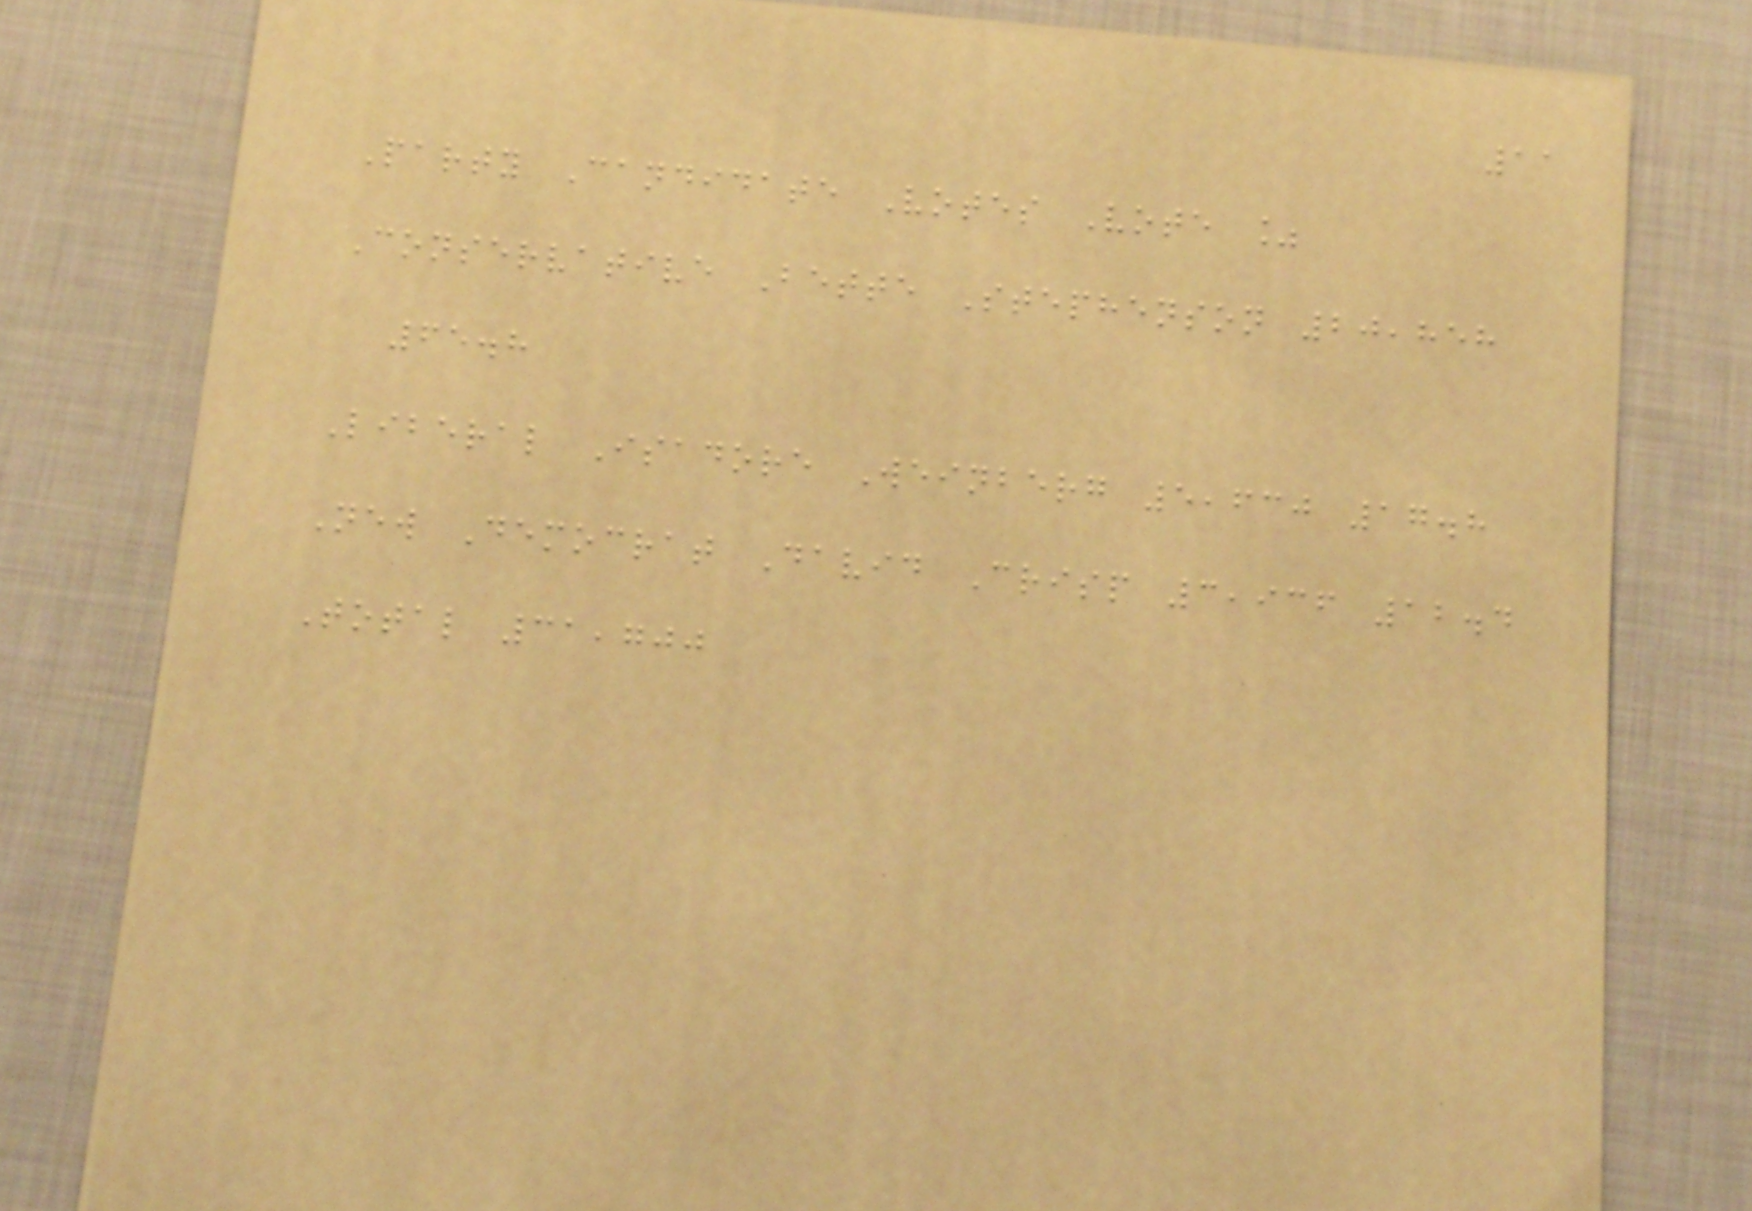11
Party Candidate Votes Vote %
Conservative Bette Stephenson 20,858
65.8
Liberal Isadore Weinberg 5,630 17.8
New Democrat David Crisp 3,936 12.4
Total 31,700
